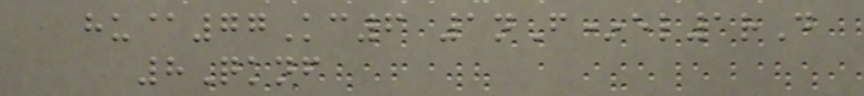hu@77Kc6 1nF*el1rD
8Qknf
